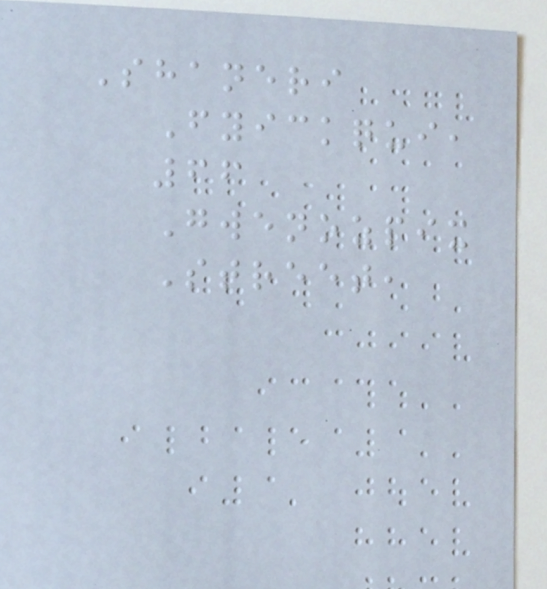Shaneri
Fyickqui,
66
Gwenozpix
Street,
